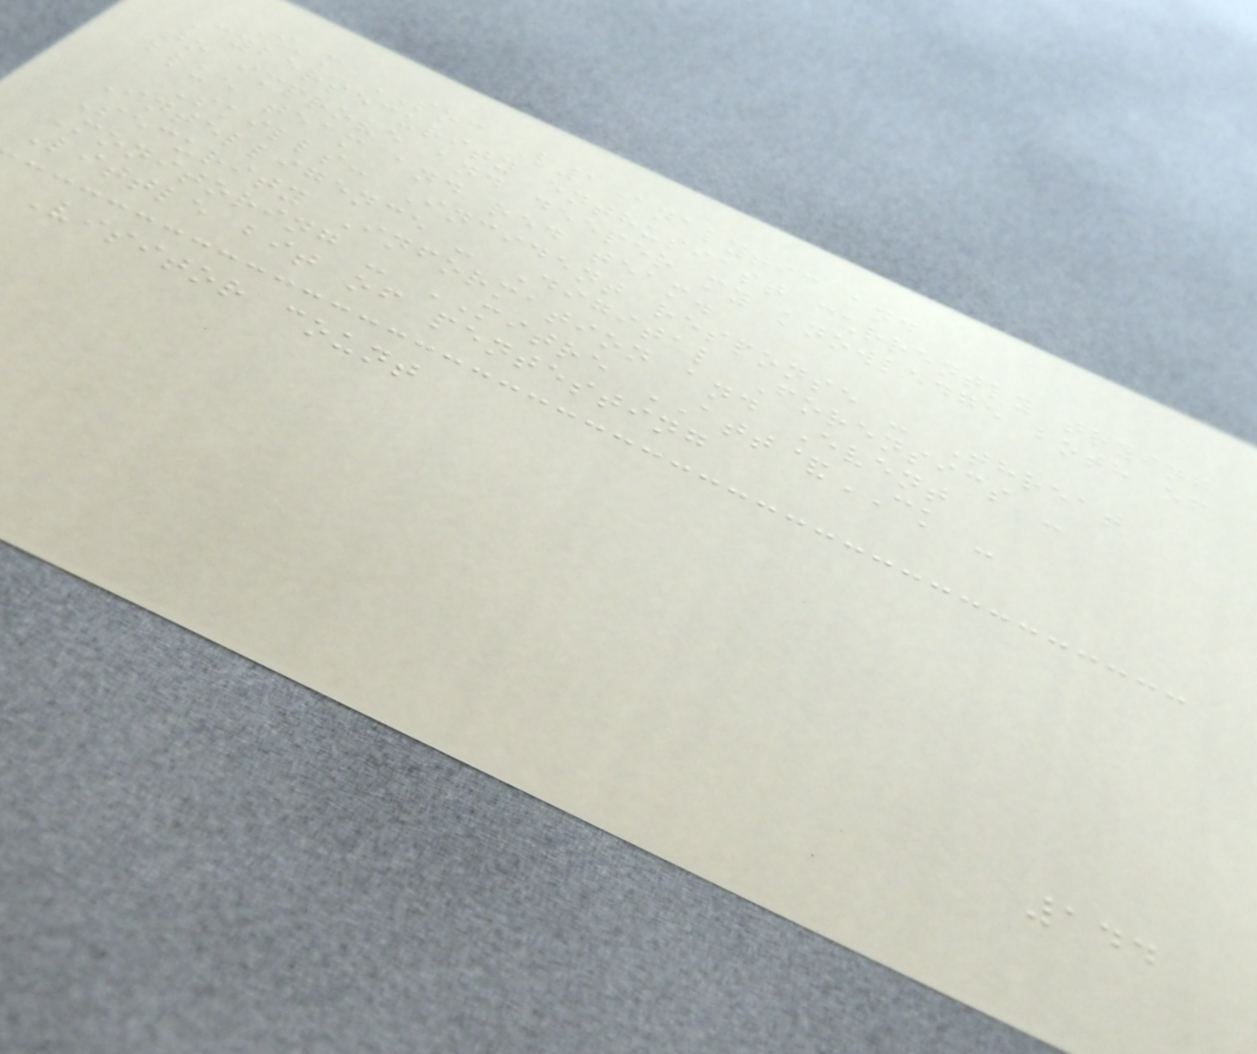I'm SOC L1 analytic and
Cybersecurity enthusiast currently trying
to improve and deeper my knowledge both of
blue team and red team.
Skills: Incident response - Threat
Intelligence - Digital Forensics -
Security Information and Event
Monitoring - MITRE ATT&CK -
Little bit of pentesting
Visitor count
144
